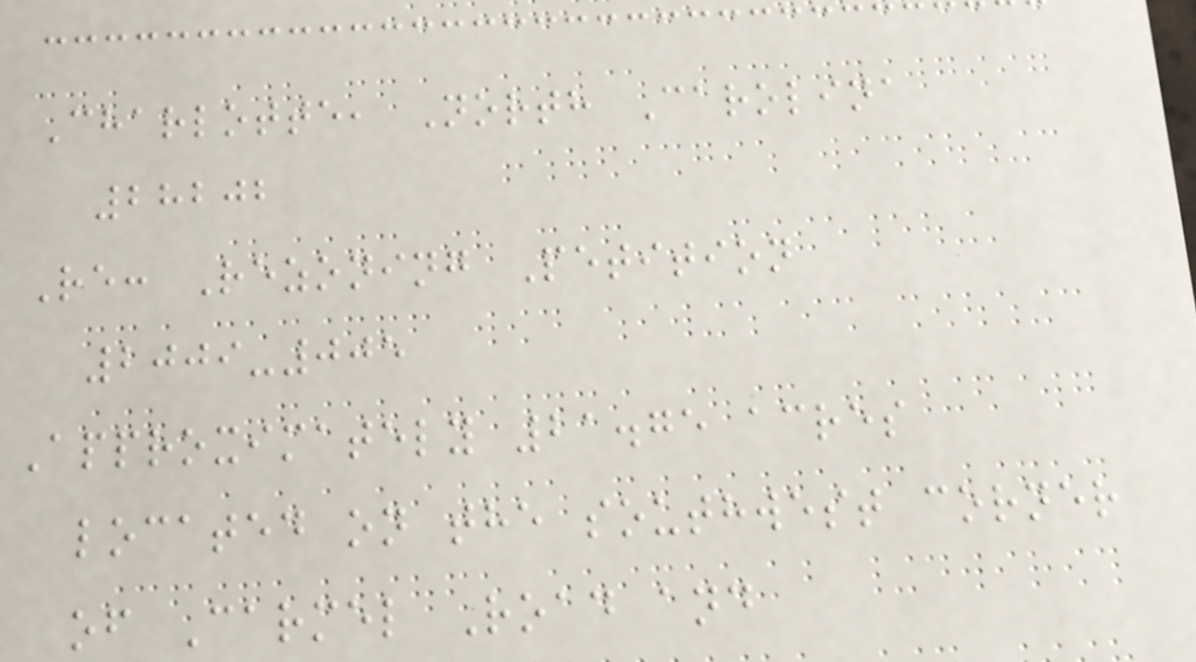Charlotte, North Carolina
28202
Re: Rezoning Petition
2009-005
Approximately 21.75 acres
located on the southwest corner
of Carmel Road and
